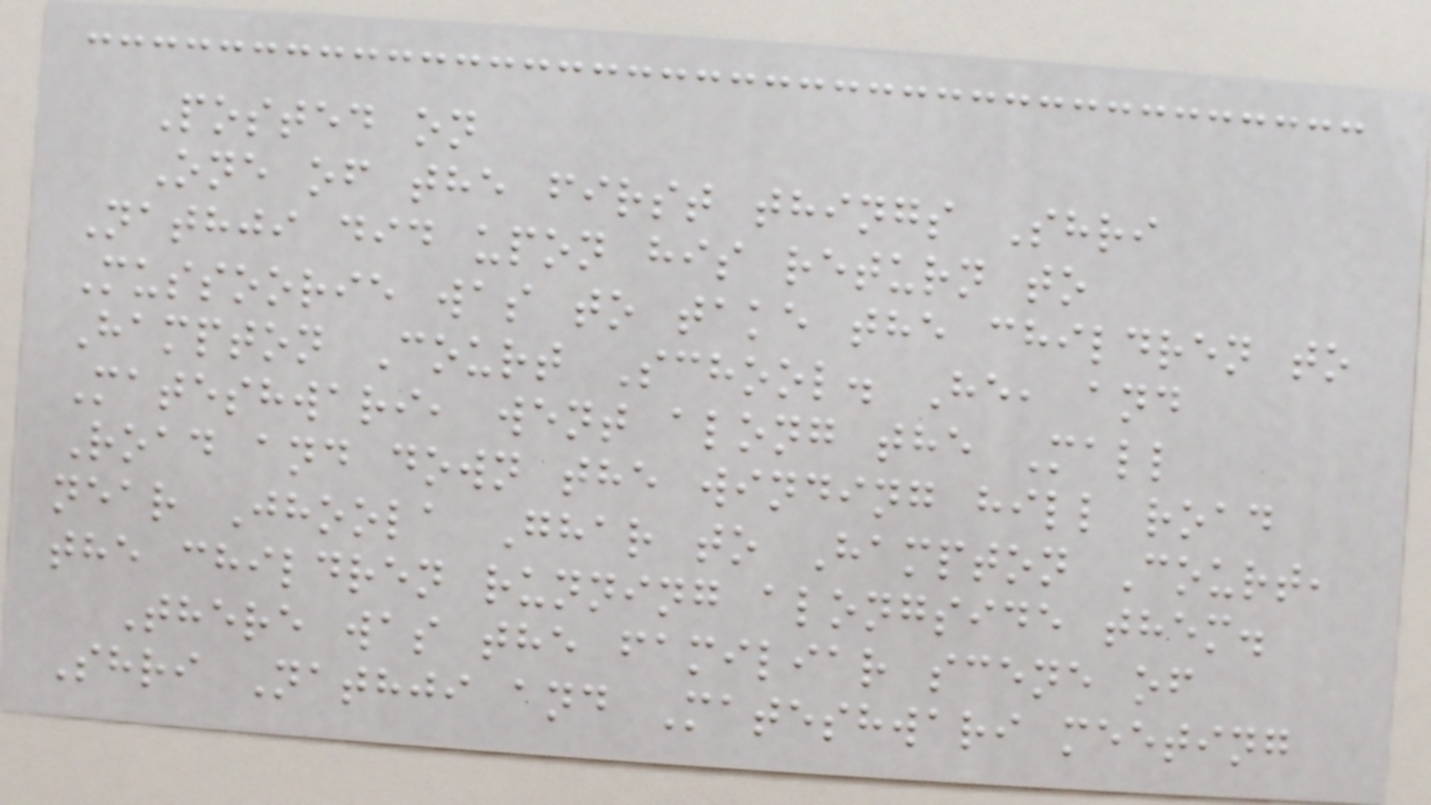Posted on
One of the first things Shri
Nathji did upon his return to
Mussoorie was to take the children to
Hampton Court School. He, and
Mateshwari, went along the Mall
Road and down the winding hill road
near Jhoola Ghar to Hampton Court,
the children running alongside them.
There was the familiar scene of
Shri Nathji and Mateshwari meeting
